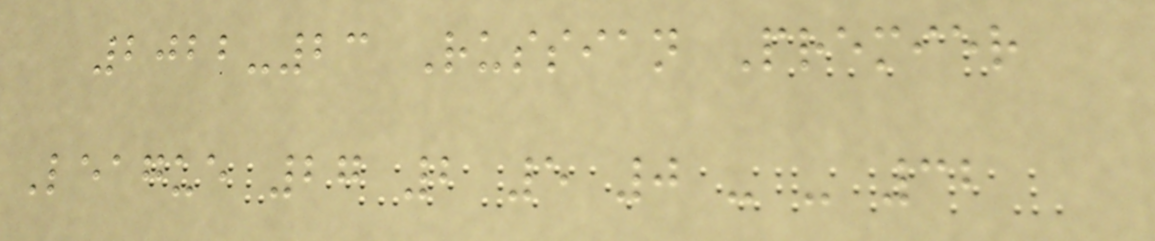2022-23 Russian Premier
League 27 2 5 0 - - 32
